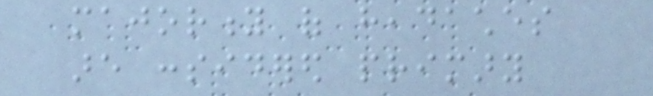majority of headaches
are considered primary
